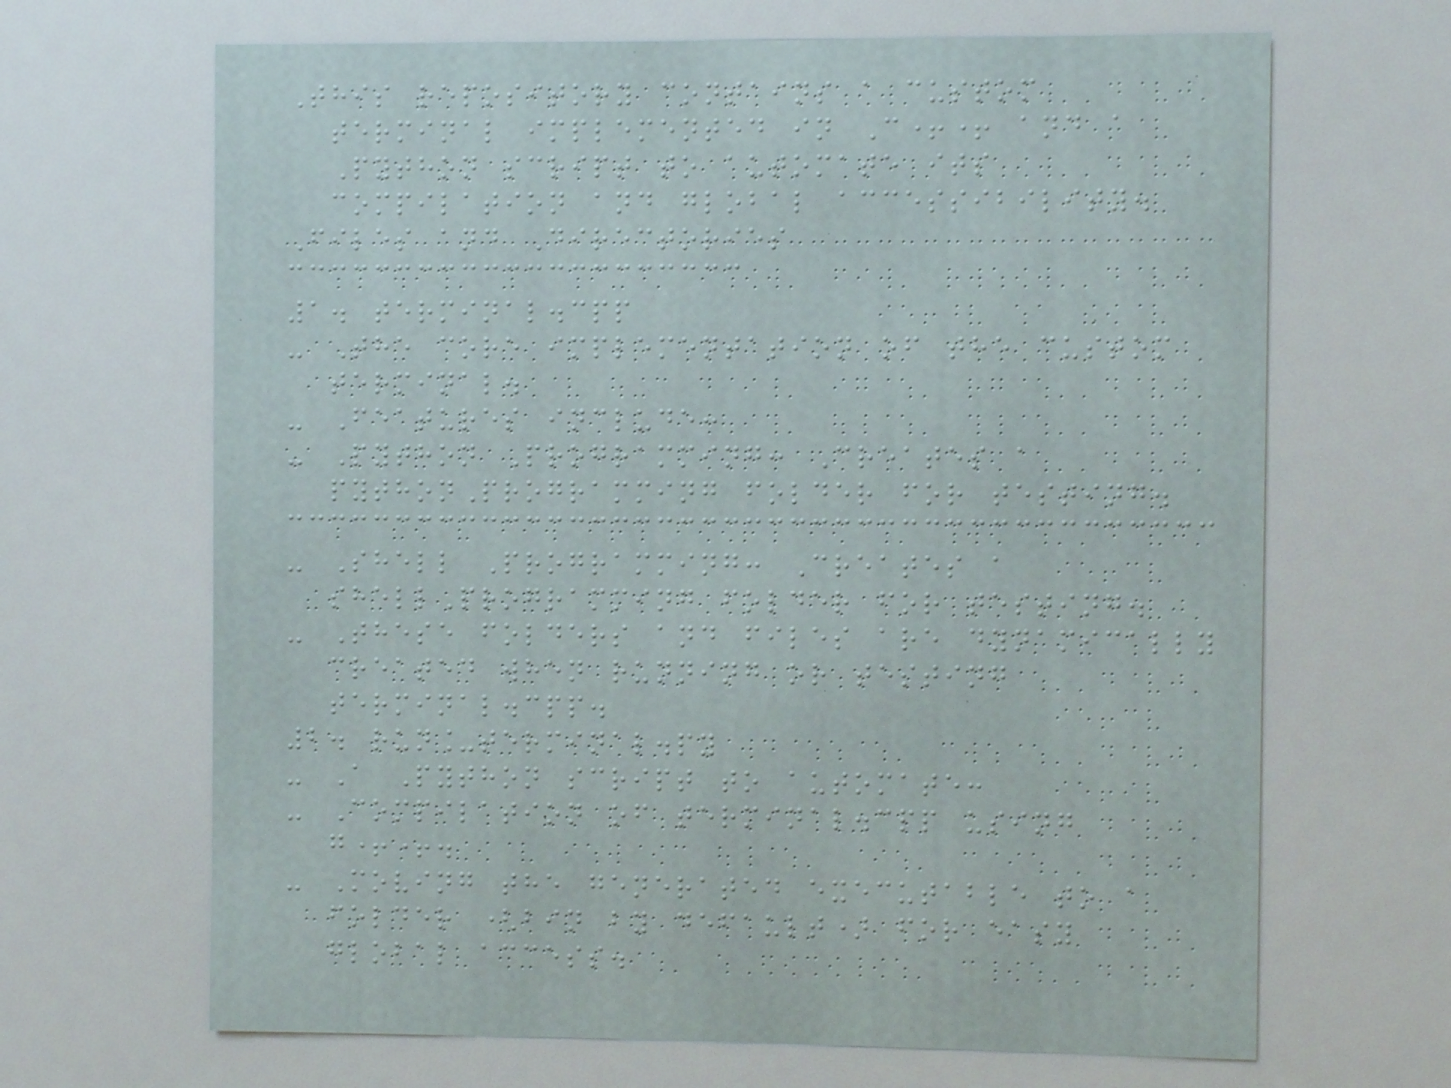This repository contains a custom
terminal implemented in C++ and a
Python script to automate its
compilation and global accessibility.
Files and Directories
1. terminal.cpp
- The core implementation of the custom
terminal.
- Features include:
- Python Programming: Creates a
pythonProgramming folder for testing.
- Shell Programming: Creates a
shellProgramming folder for testing.
- These folders and files are dynamically
created when running or testing
terminal.cpp.
2. run_terminal.py
- A Python script to automate:
- Compilation of terminal.cpp using
g++.
- Moving the generated executable to a
folder (bin by default) for easy
global access.
